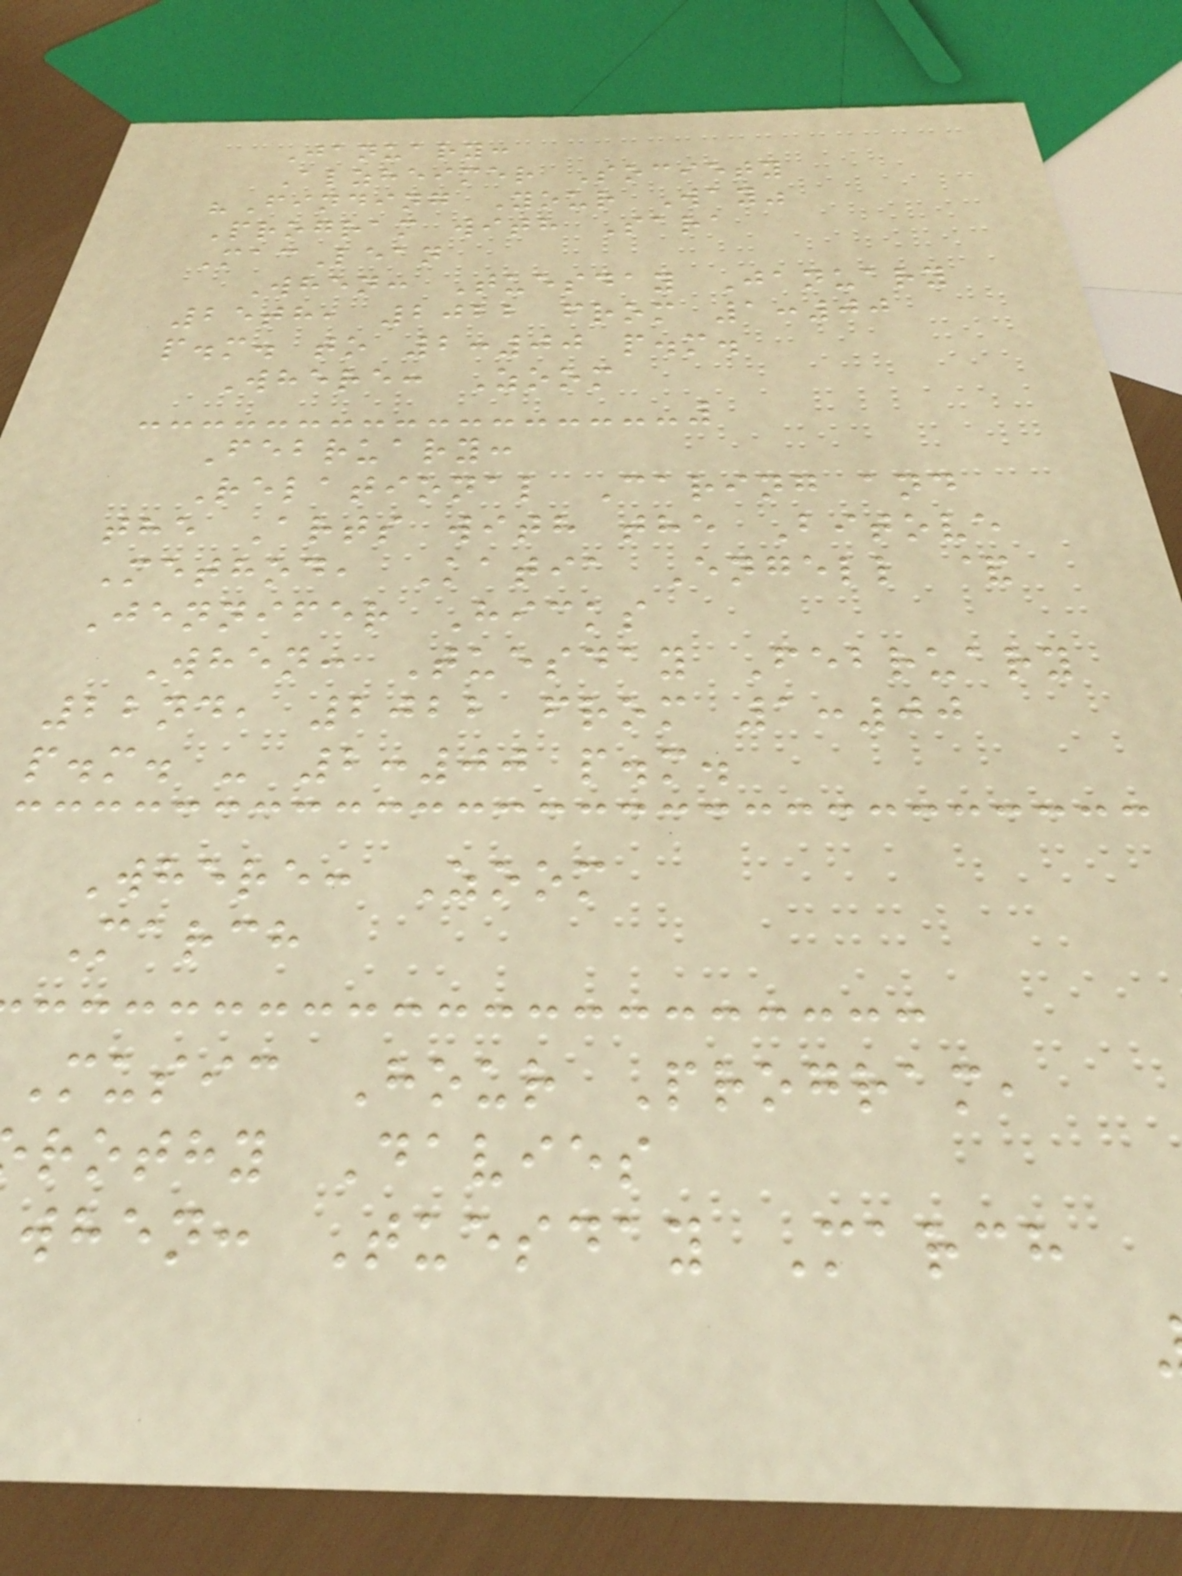January:
Alzheimer Society
"Finding Your Way"
Program with Sara
MacLean
When: Tuesday January
25th, 2022 from 1:00
p.m. to 2:00 p.m.
Where: Zoom
February:
Relational Caring and
the Arts with the Bitove
Method, Katia Engell &
Jennifer Hicks
When: Tuesday February
22nd, 2022 from 1:00
p.m. - 2:00 p.m.
Where: Zoom
March
Music Hour Program,
rothy Davies
when: Tuesday March
